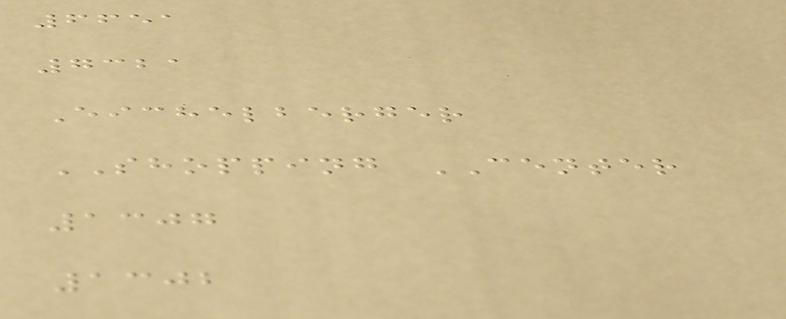6651
7321
Eichelberger
SHOPPING CENTER
1307
1302
